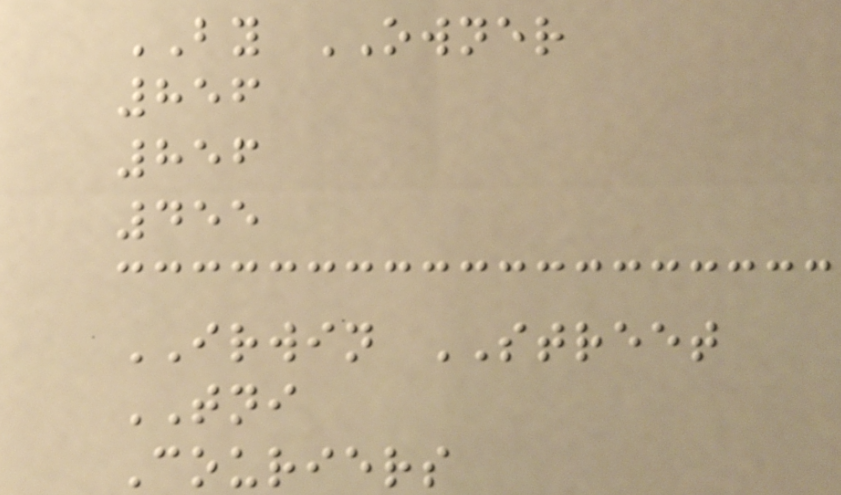BY OWNER
856
856
455
IRWIN STREET
TNI
Couriers
